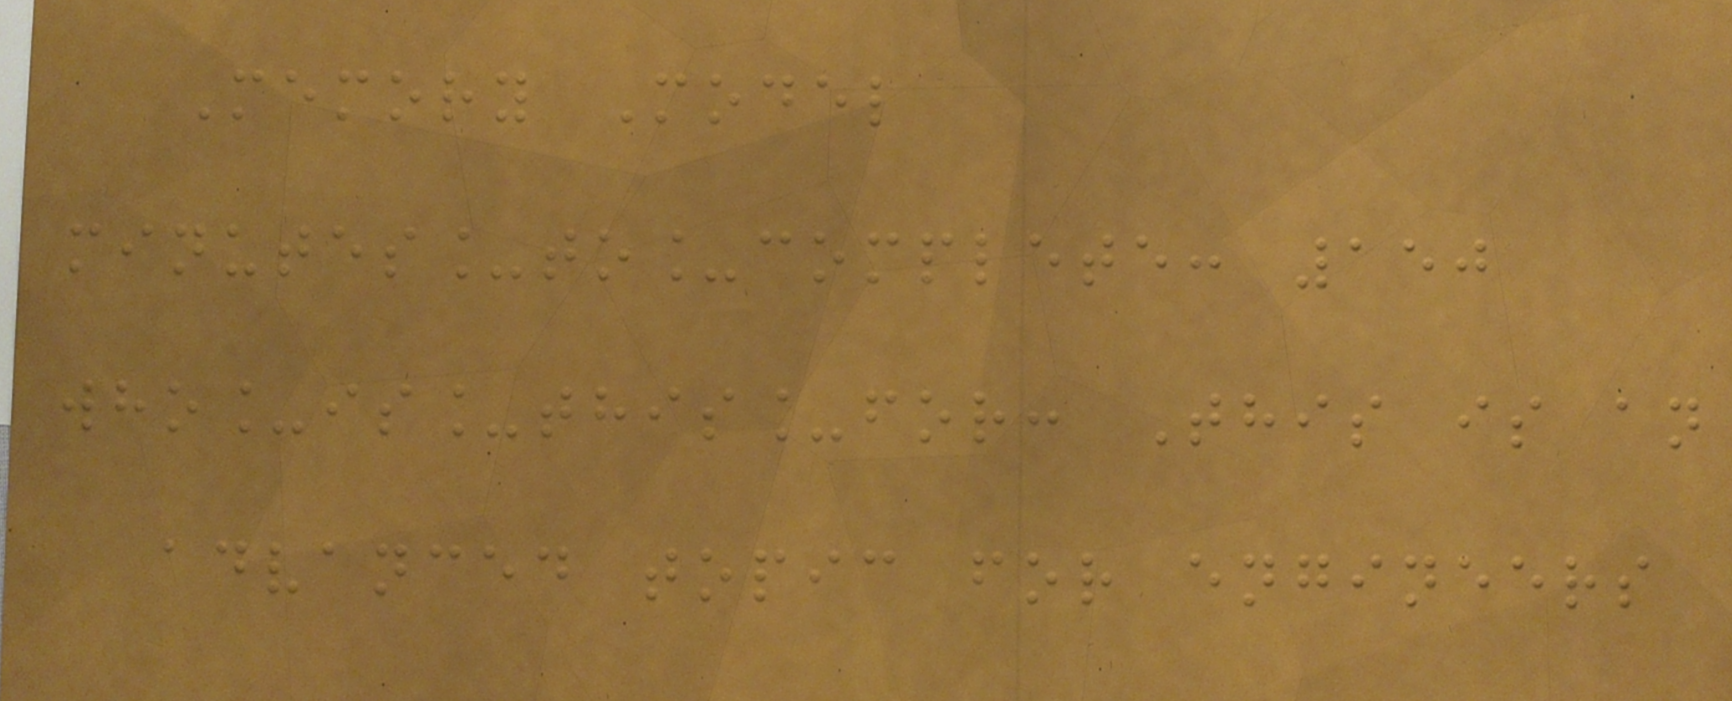Memory Model
minutes_to_complete: 150
who_is_this_for: This is an
advanced topic for engineers
